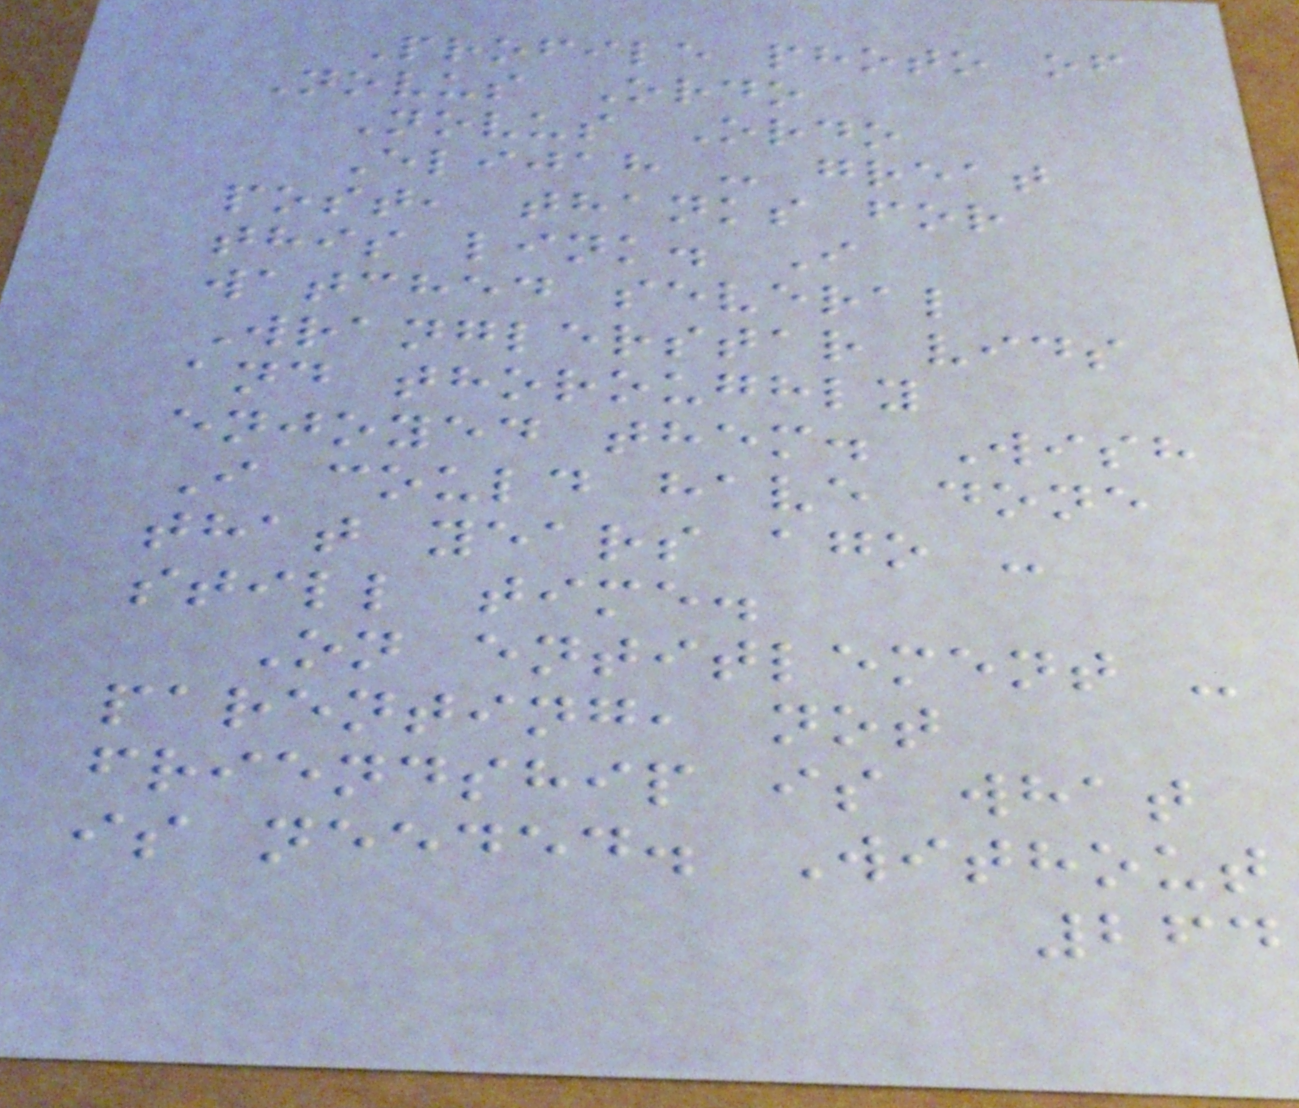Profile photo of
Novus Ordo
Novus Ordo
Elijah - great
post, thanks for
this link. I
watched several
Wranglerstar vids
and thoroughly
enjoyed them. Wish
I could have done
that years ago -
still time.
On entitlement -
parenting, not
friendship is what
is needed. Without
264
